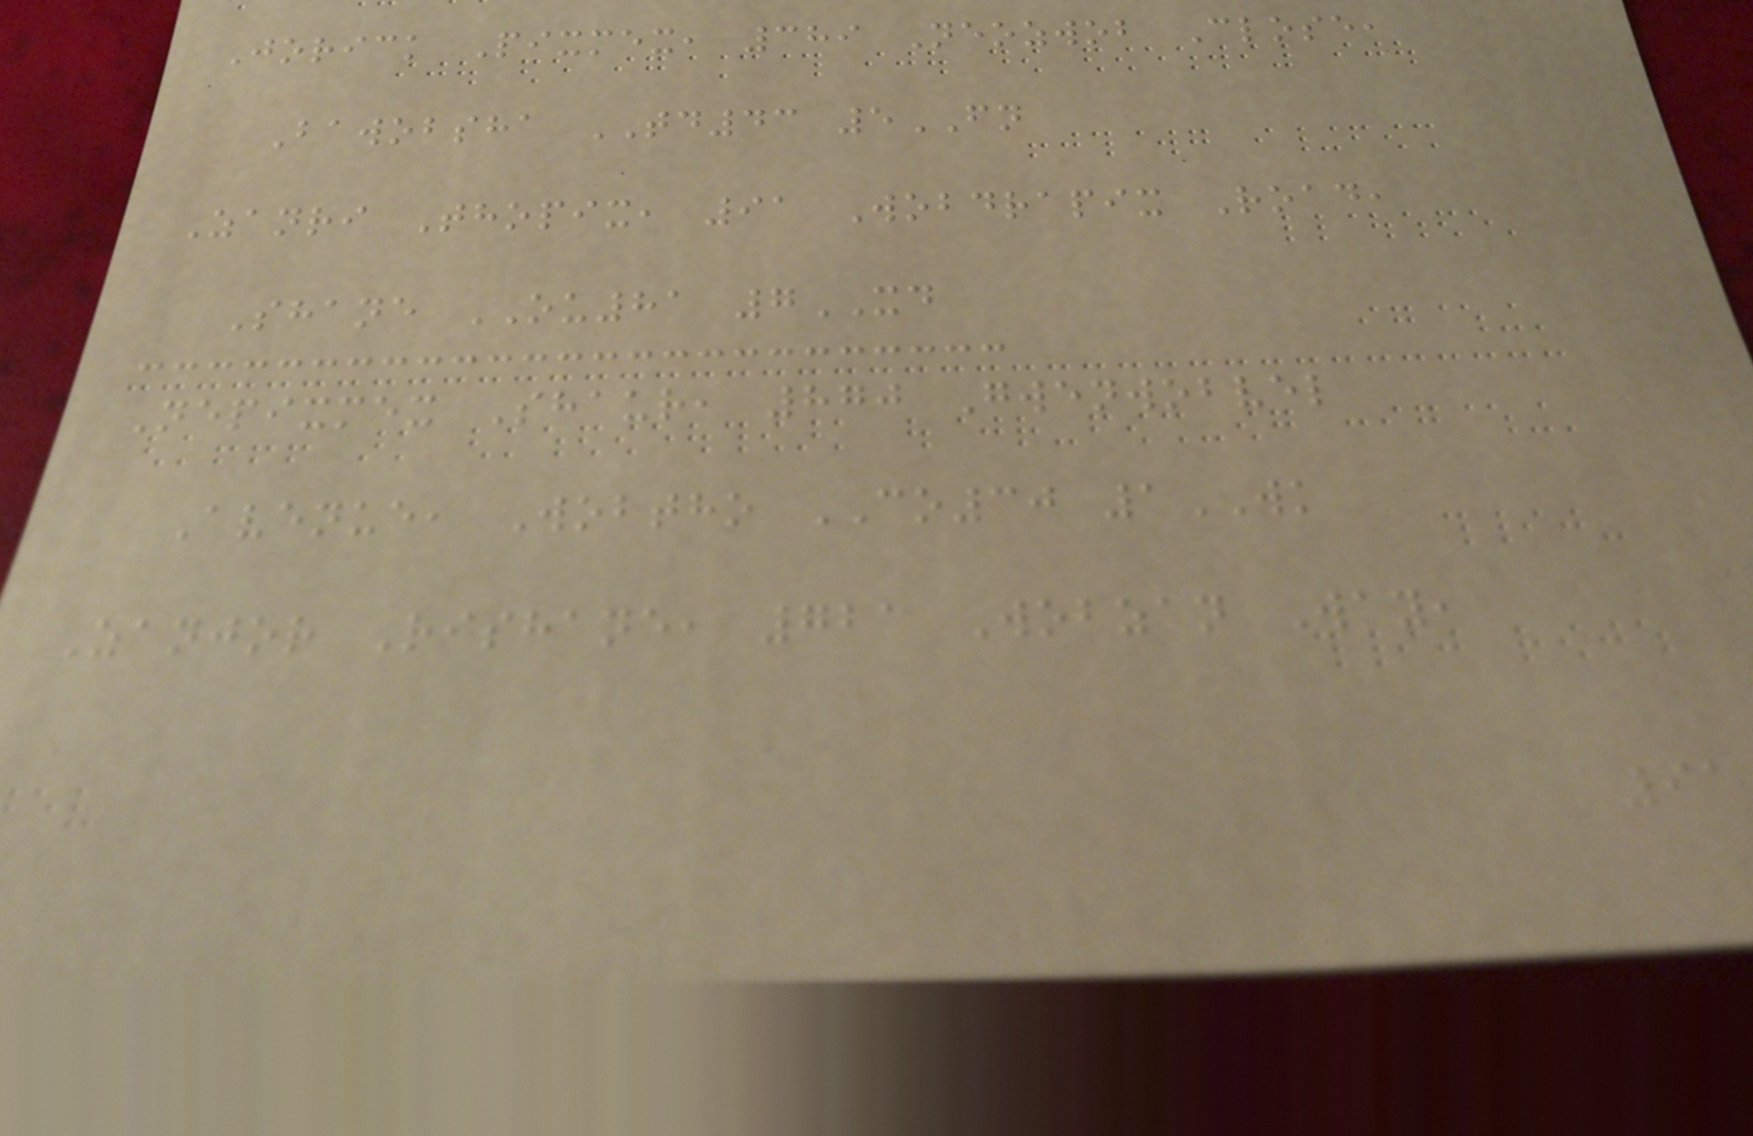Jorick Pixmex, 389 Neozwob Close,
Bawobsha TD43 5FN
Zanri Thopix, 91 Wobdrapix Road,
Shane OU81 7XD
Nepixmex Shaur, 870 Gwenwobvel
Avenue, Wobtho CO30 1WK
Zanjor Rishane, 721 Wobzan Way,
91
